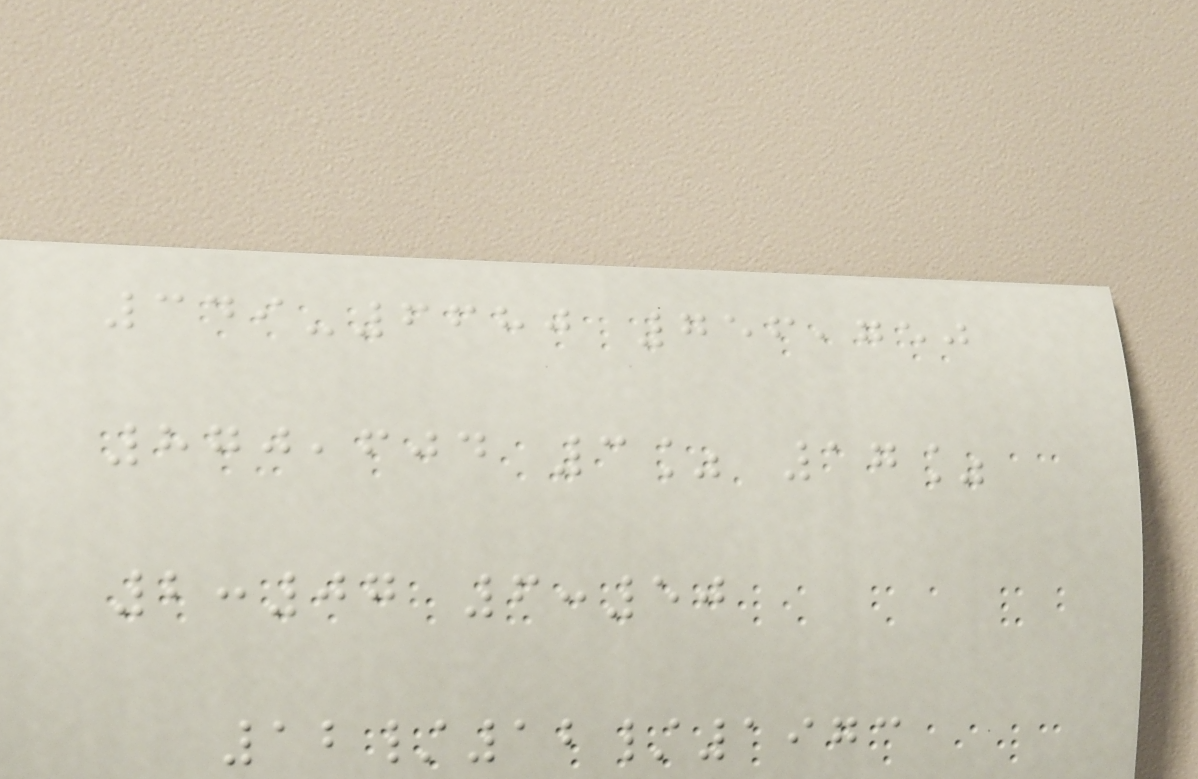349-6680 756,750
870,604 3% 17%
2:07 6:50
12/12/1973
